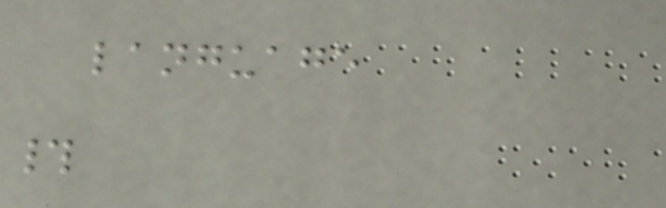language
#
